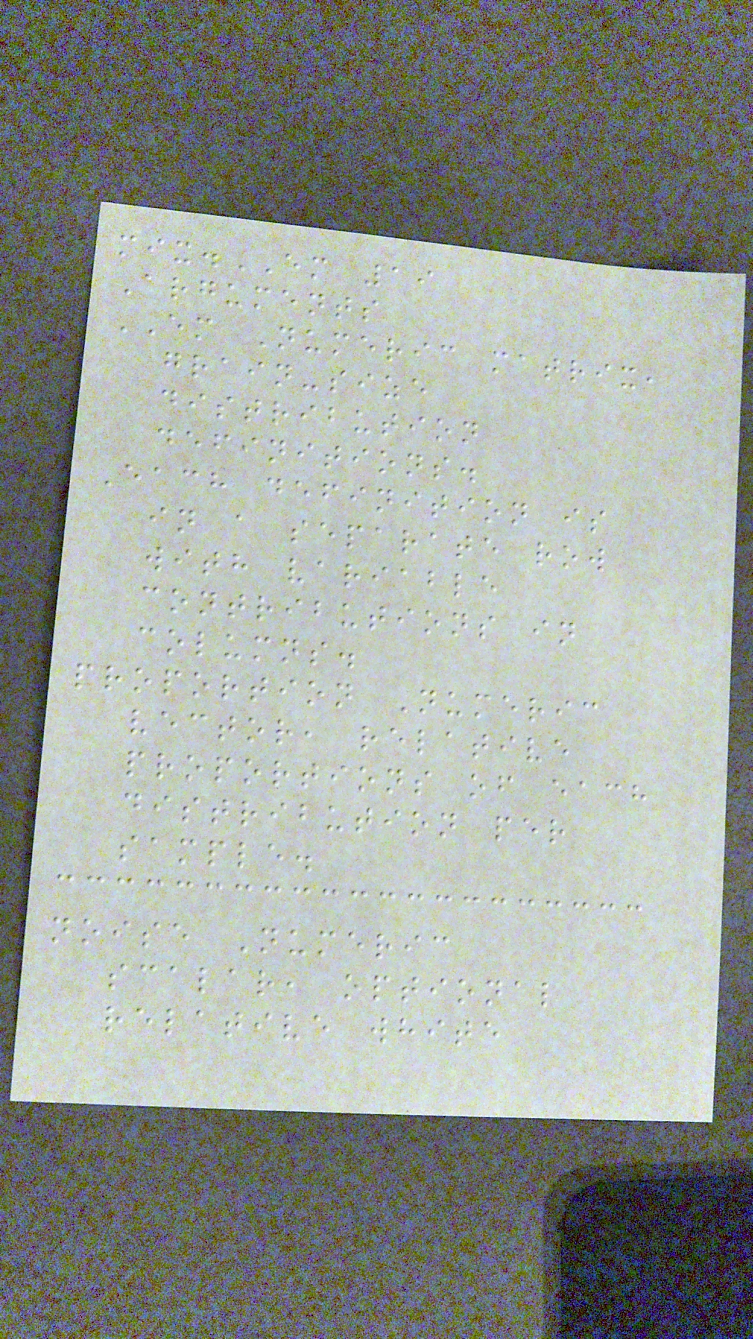mix.EM 19
Arguments
EM Numeric matrix,
grain-size
distribution
definitions.
Each definition is
in a separate row
with variable
contributions in
columns.
proportion Numeric
vector, relative
proportions of each
distribution per
sample.
noise Numeric
scalar, optional
relative white
